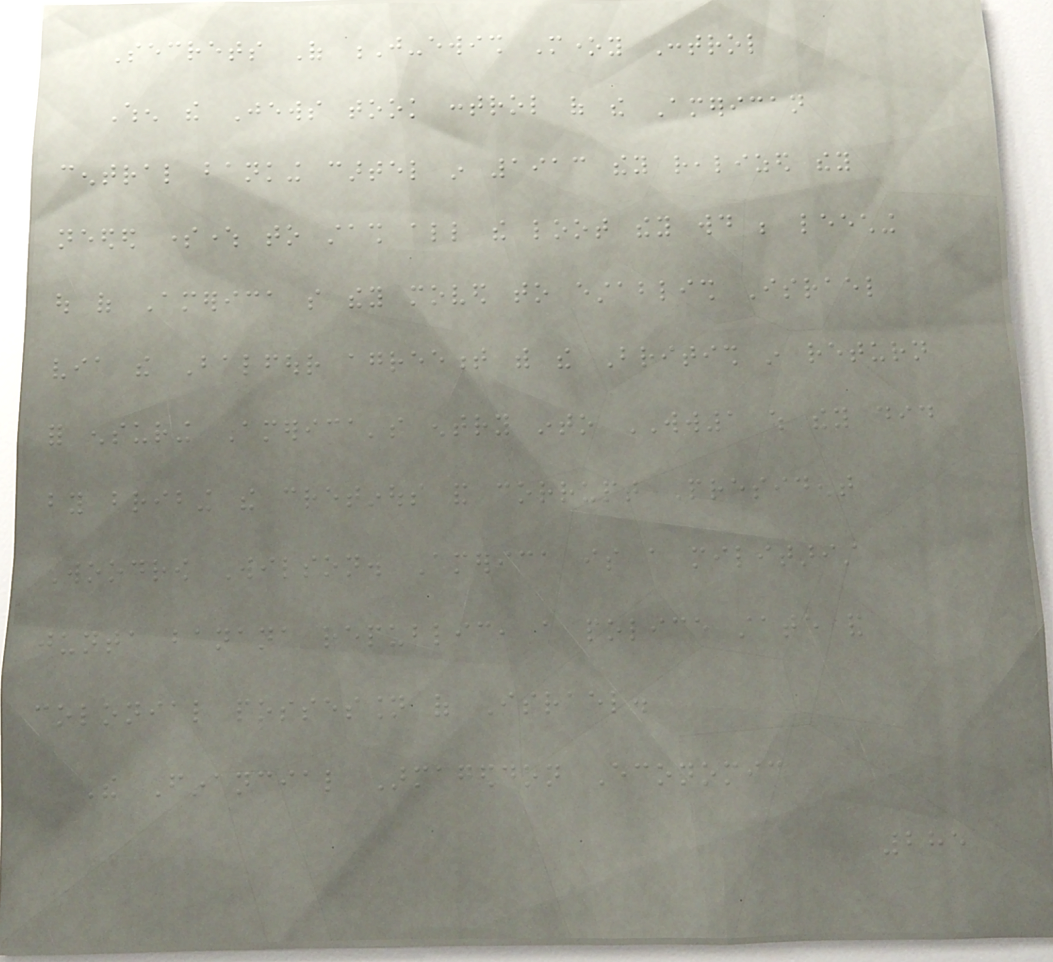Secrets Of J-ewish Money Control
When the Jews took control of the American
central banking cartel in 1913 they realized they
needed somewhere to stash all the loot they would be leeching
out of America so they moved to establish Israel
via the Balfour agreement with the British in return
for ensuring America's entry into WW1 which they did
by bribing the cretinous and corrupt President
Woodrow Wilson. America is a militarist
junta banana republic, a police state and
colonial possession of Israel.
The Financial Armageddon Economic
285
